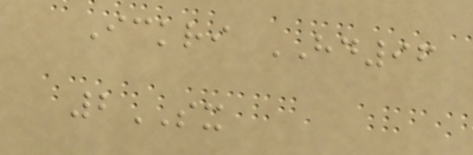Ickri HD96
2SX
